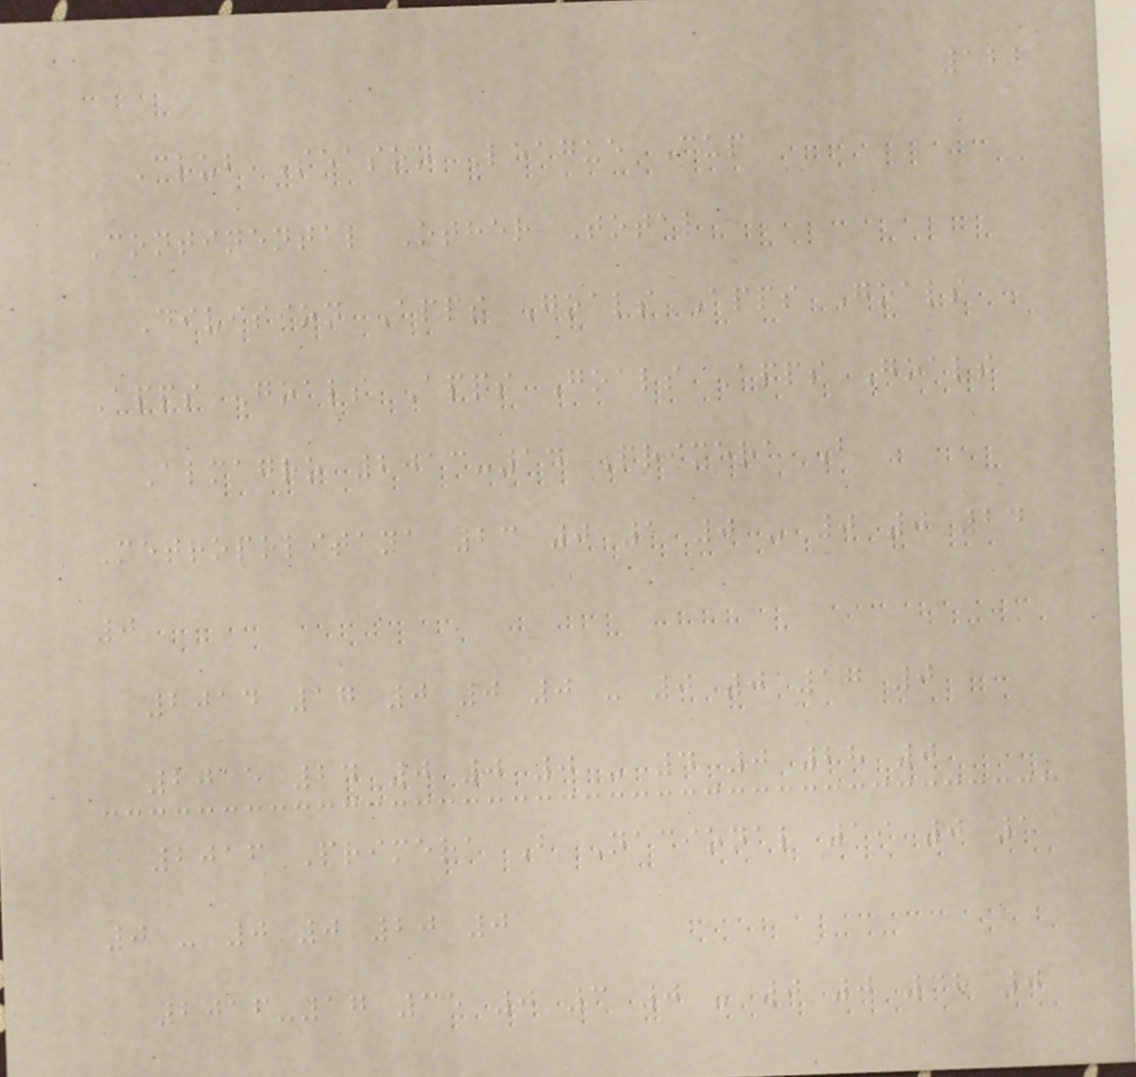122
Club Season League Cup
Continental Other Total
Division Apps Goals Apps Goals
Apps Goals Apps Goals Apps Goals
Almagro 2013-14 Primera B
Metropolitana 23 0 1 0 - 0 0 24
0
2014 17 0 0 0 - 0 0 17 0
2015 24 0 0 0 - 4 0 28 0
2016 Primera B Nacional 19 0 1
0 - 0 0 20 0
2016-17 35 0 3 0 - 0 0 38 0
